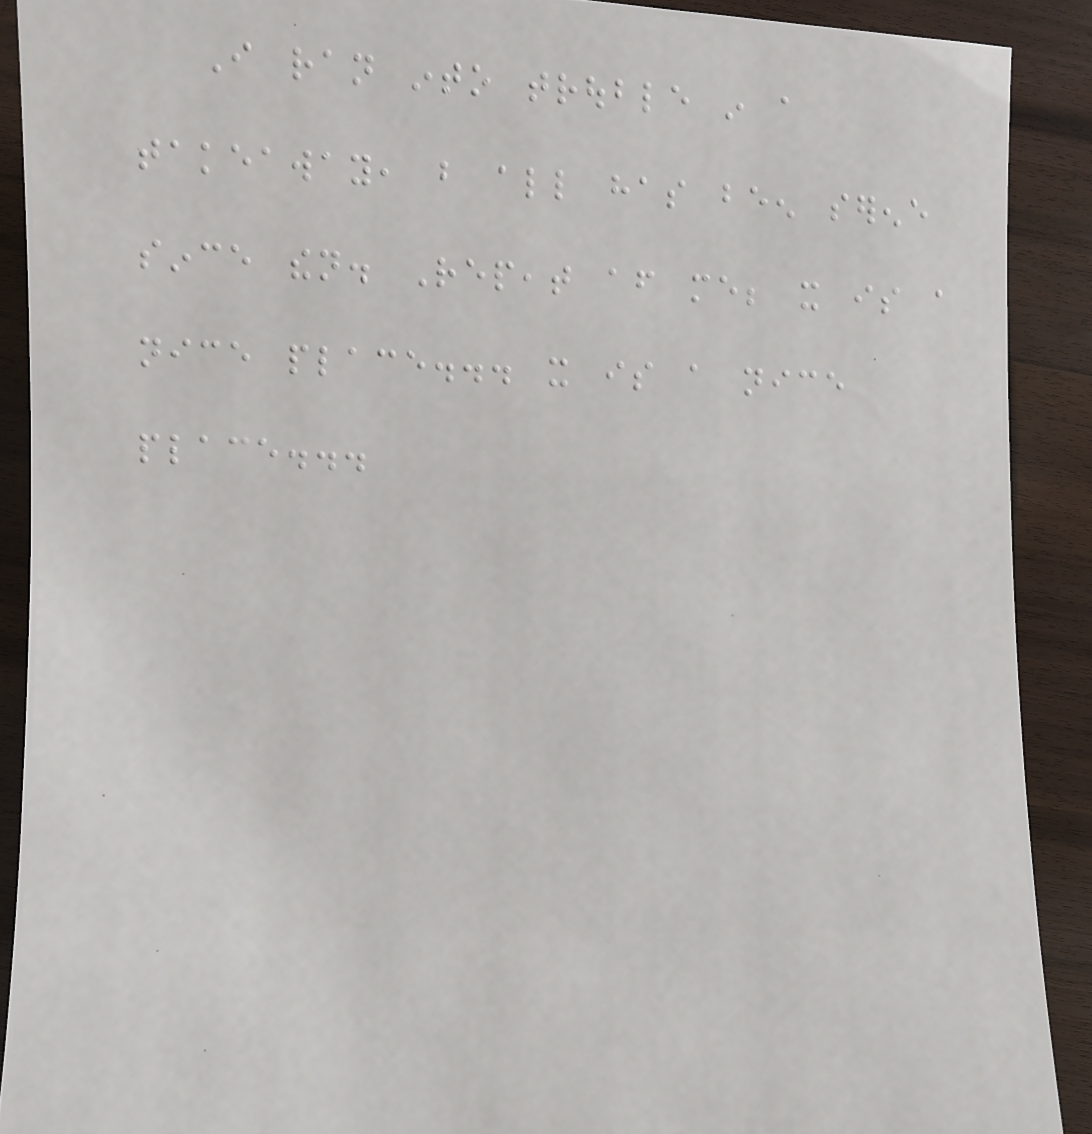I ran into trouble in a
takeaway, but all has been serene
since then. Repeat after me; it is a
nice place... it is a nice
place...
